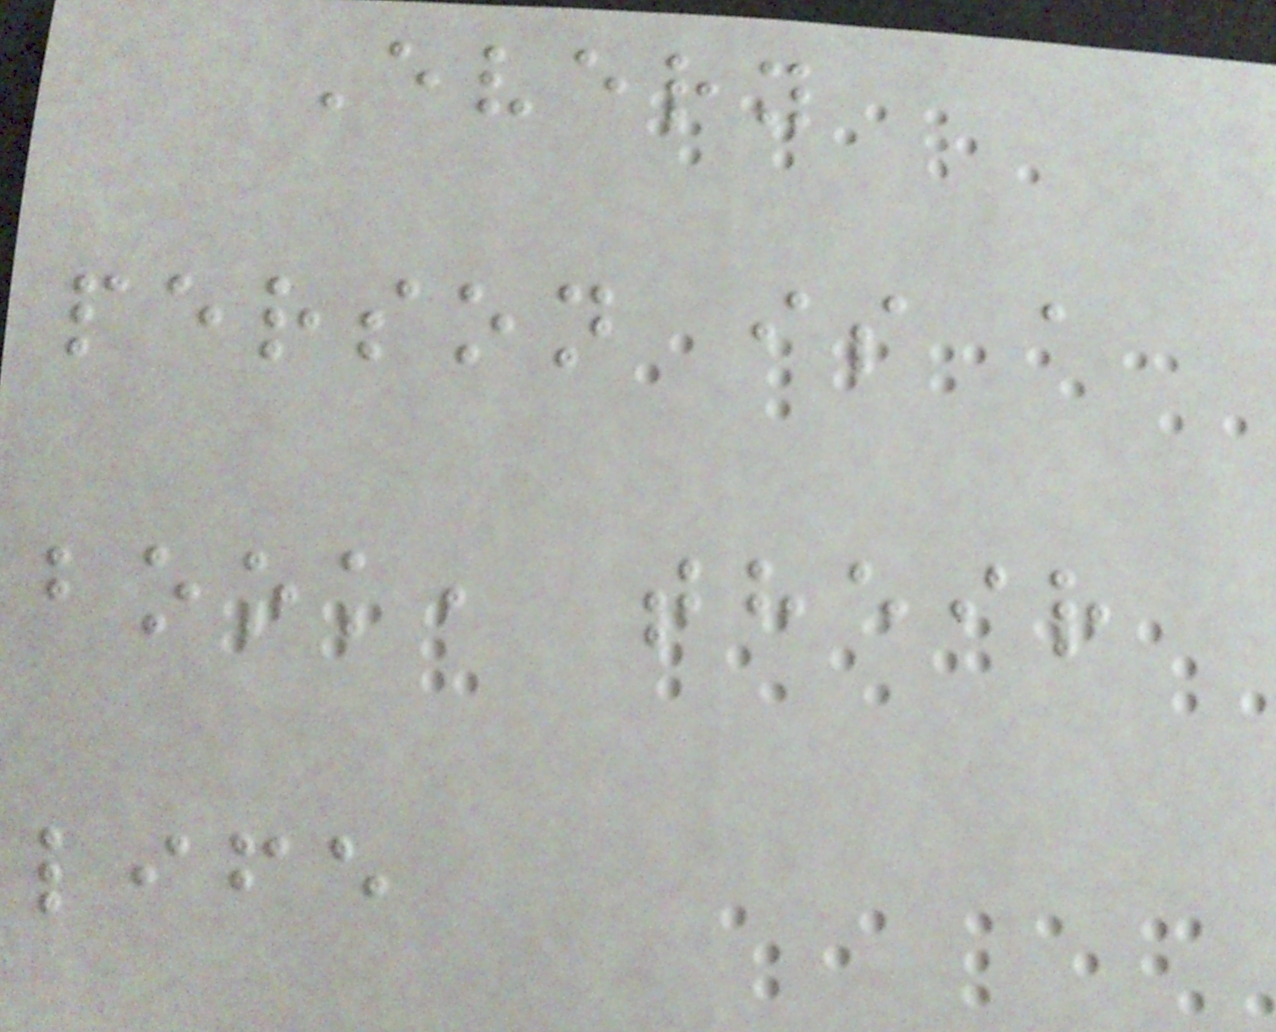Every
person is a
book, their
life
